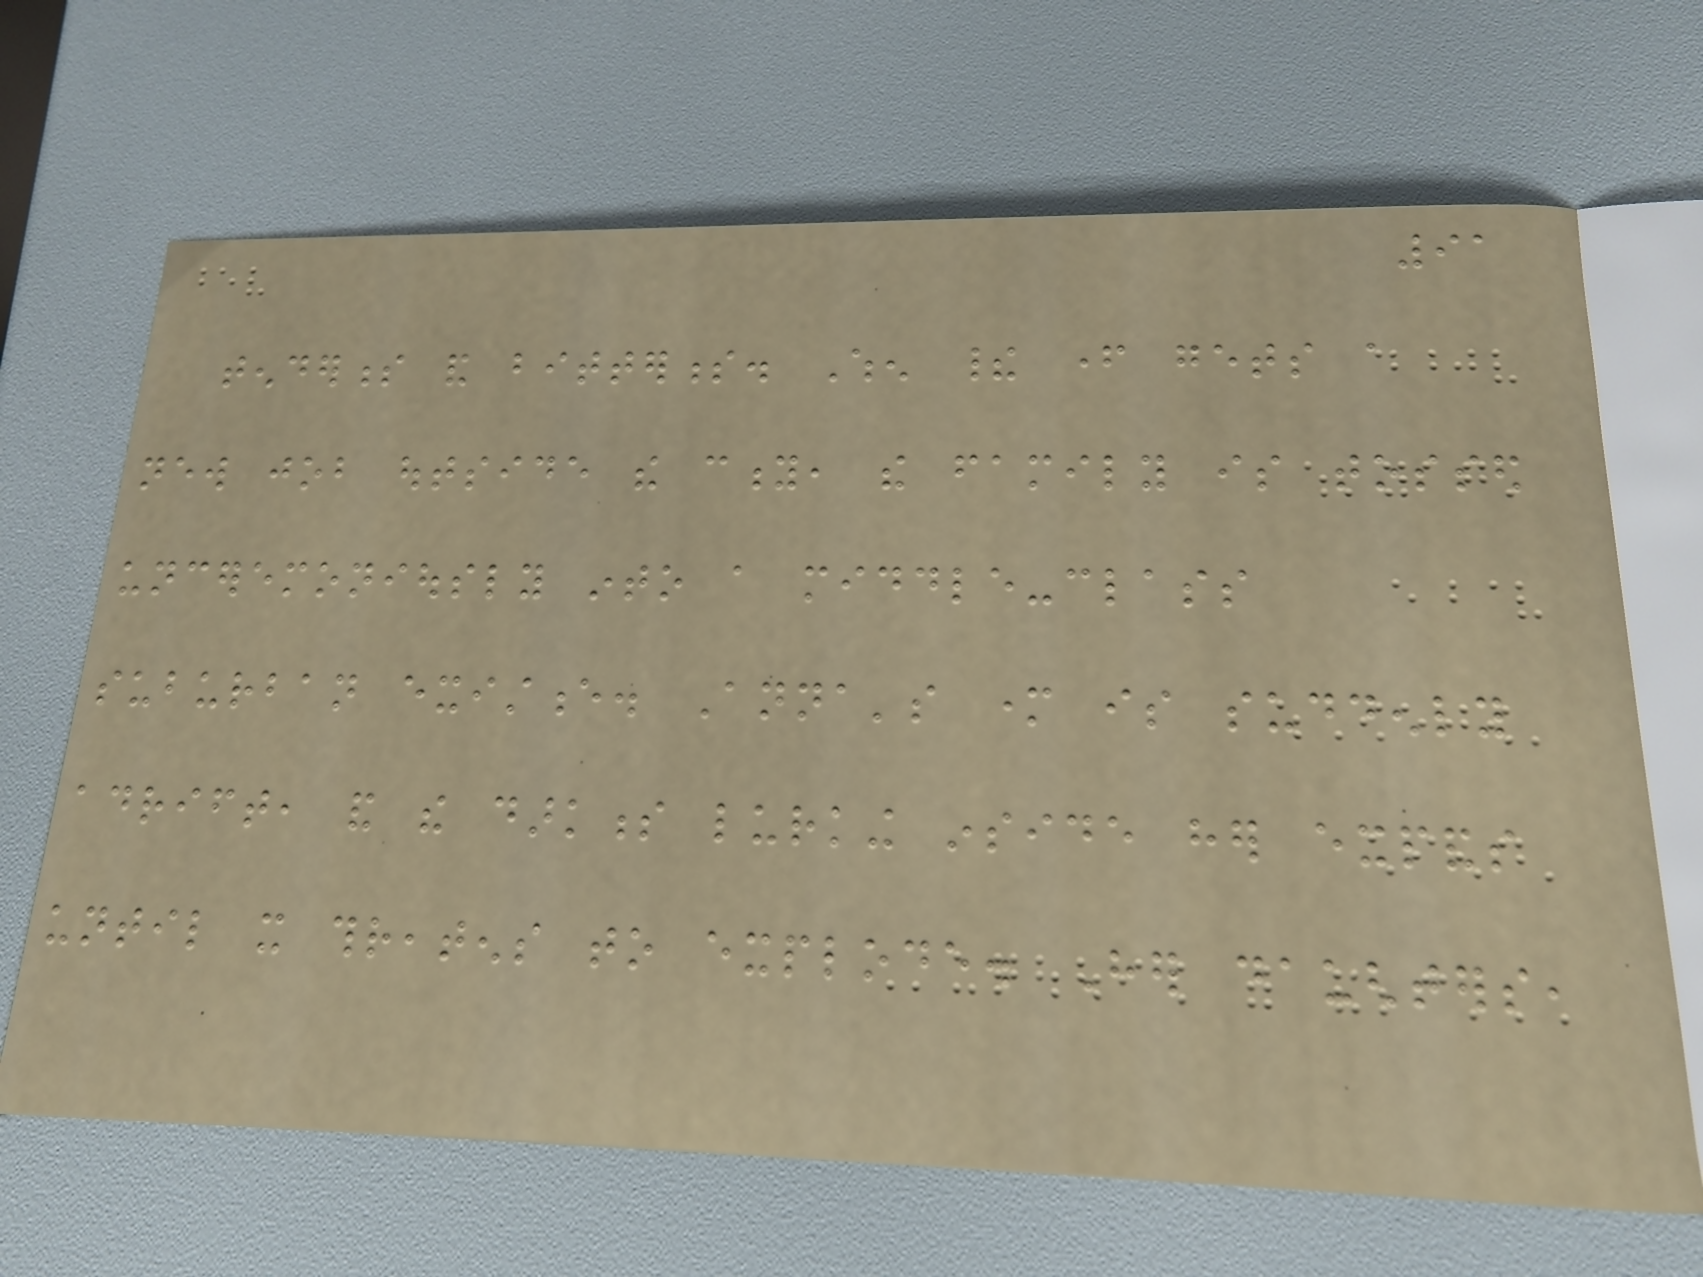91
tenderness and bitterness. When their father gets a
new job outside the city, the family is tossed
unceremoniously into a middle-class
suburban existence. Anna's mother is suddenly
adrift, and the darkness lurking inside her expands
until it threatens to explode. Her daughters,
